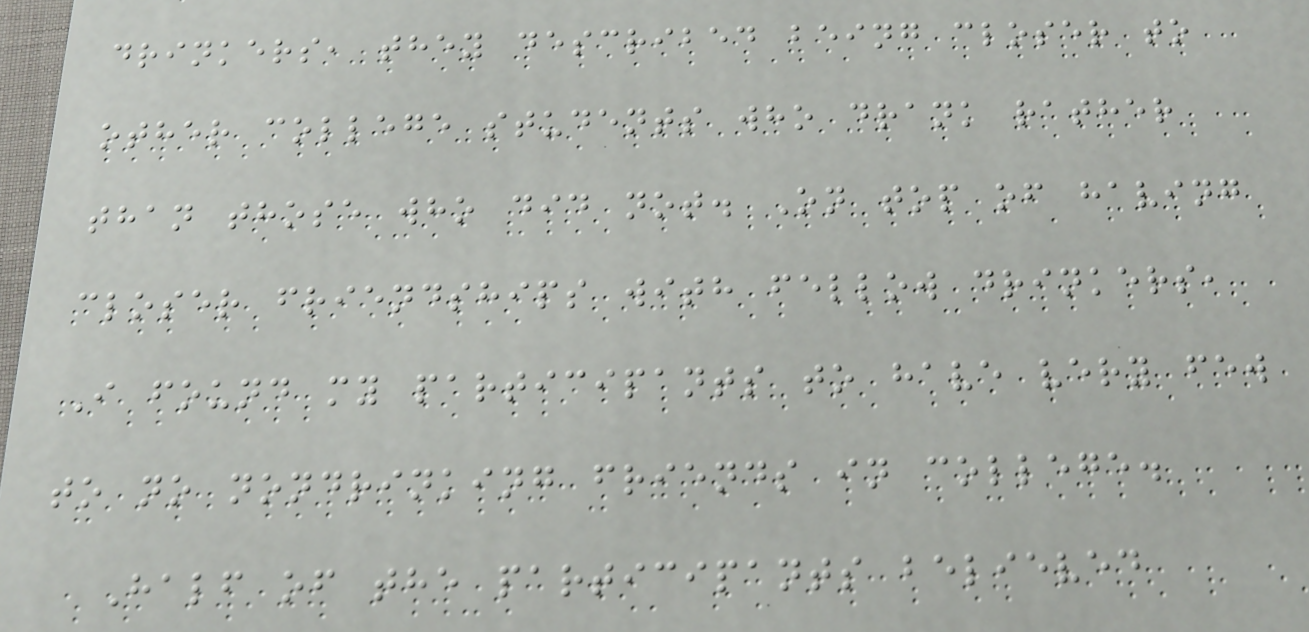drinkers, they described being closer to
other college students who drank rather
than those who did not. On top of having
closer friendships with fellow drinkers,
I found my participants to have very few
to no nondrinking friends in college.
Half of the participants believed
